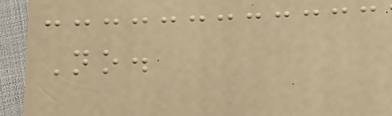No.
